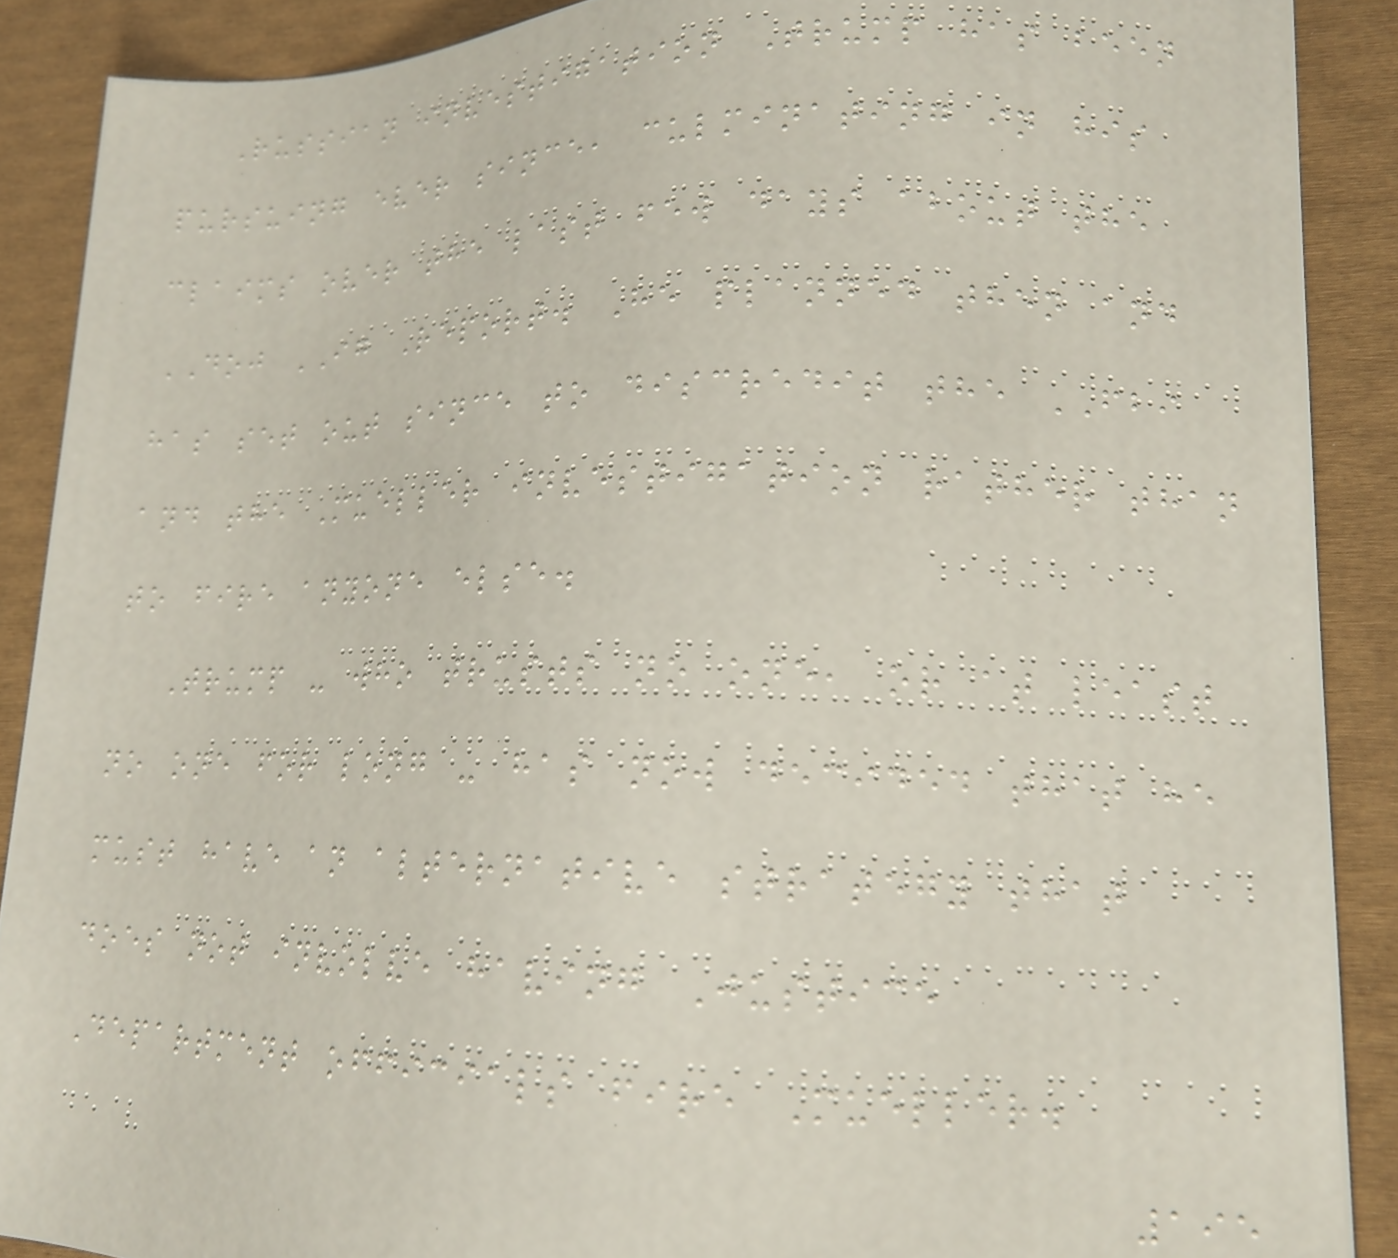Russian investigation Trump has been
pursuing ever since, culminating in his
claims over the last few days about the
DOJ IG Report. He planned then and
has set out since to discredit the FBI
and the Mueller investigation rather than
to fire anyone else.
Trump - who trusts no one, or at least
no one for long - has now decided that he
must have an alternative strategy that
does not involve having Justice
Department officials fire Mueller.
195
